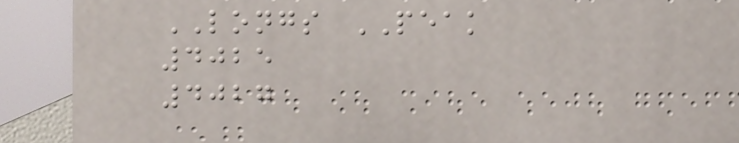LONGS PEAK
4025
4027
